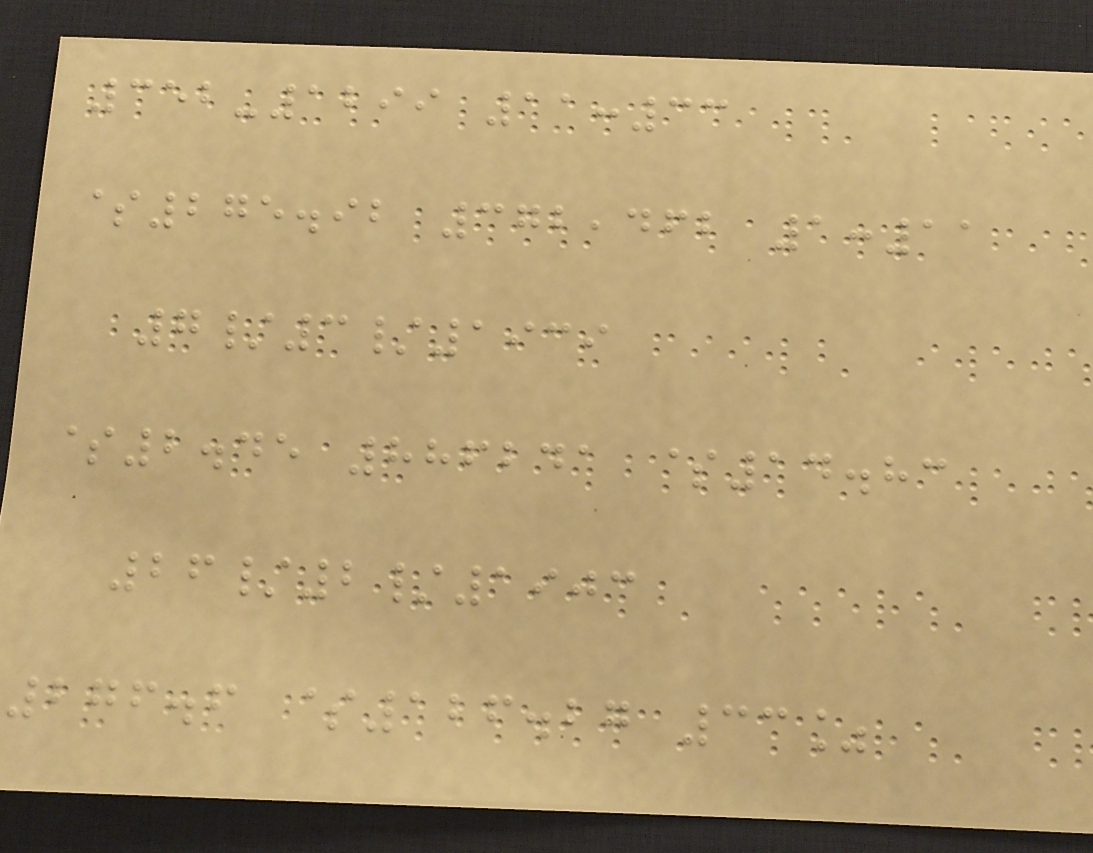352-1299 11:33
$275.92 372,462 1:11
7/3/1939
$2.45 886241 $14.83
26/2/1903
276.6 $126.27 33%
